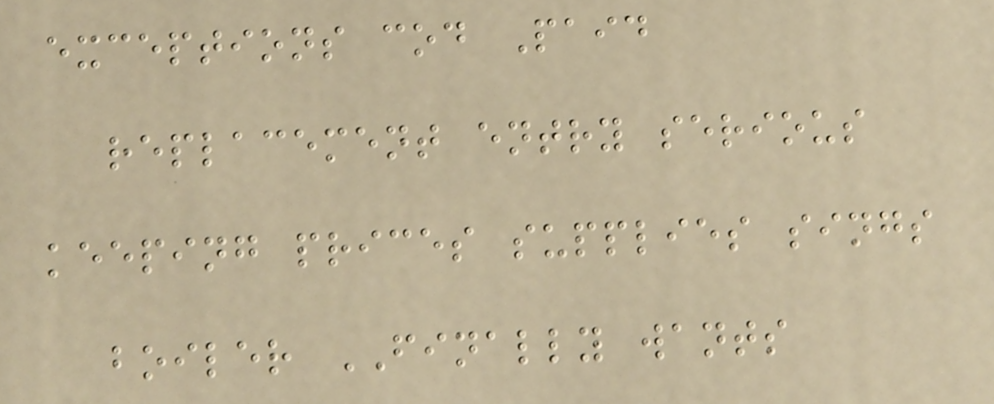exceptions cod Paid
replacement entry serious
keeping prices supplies sings
boiler FINALLY wants
